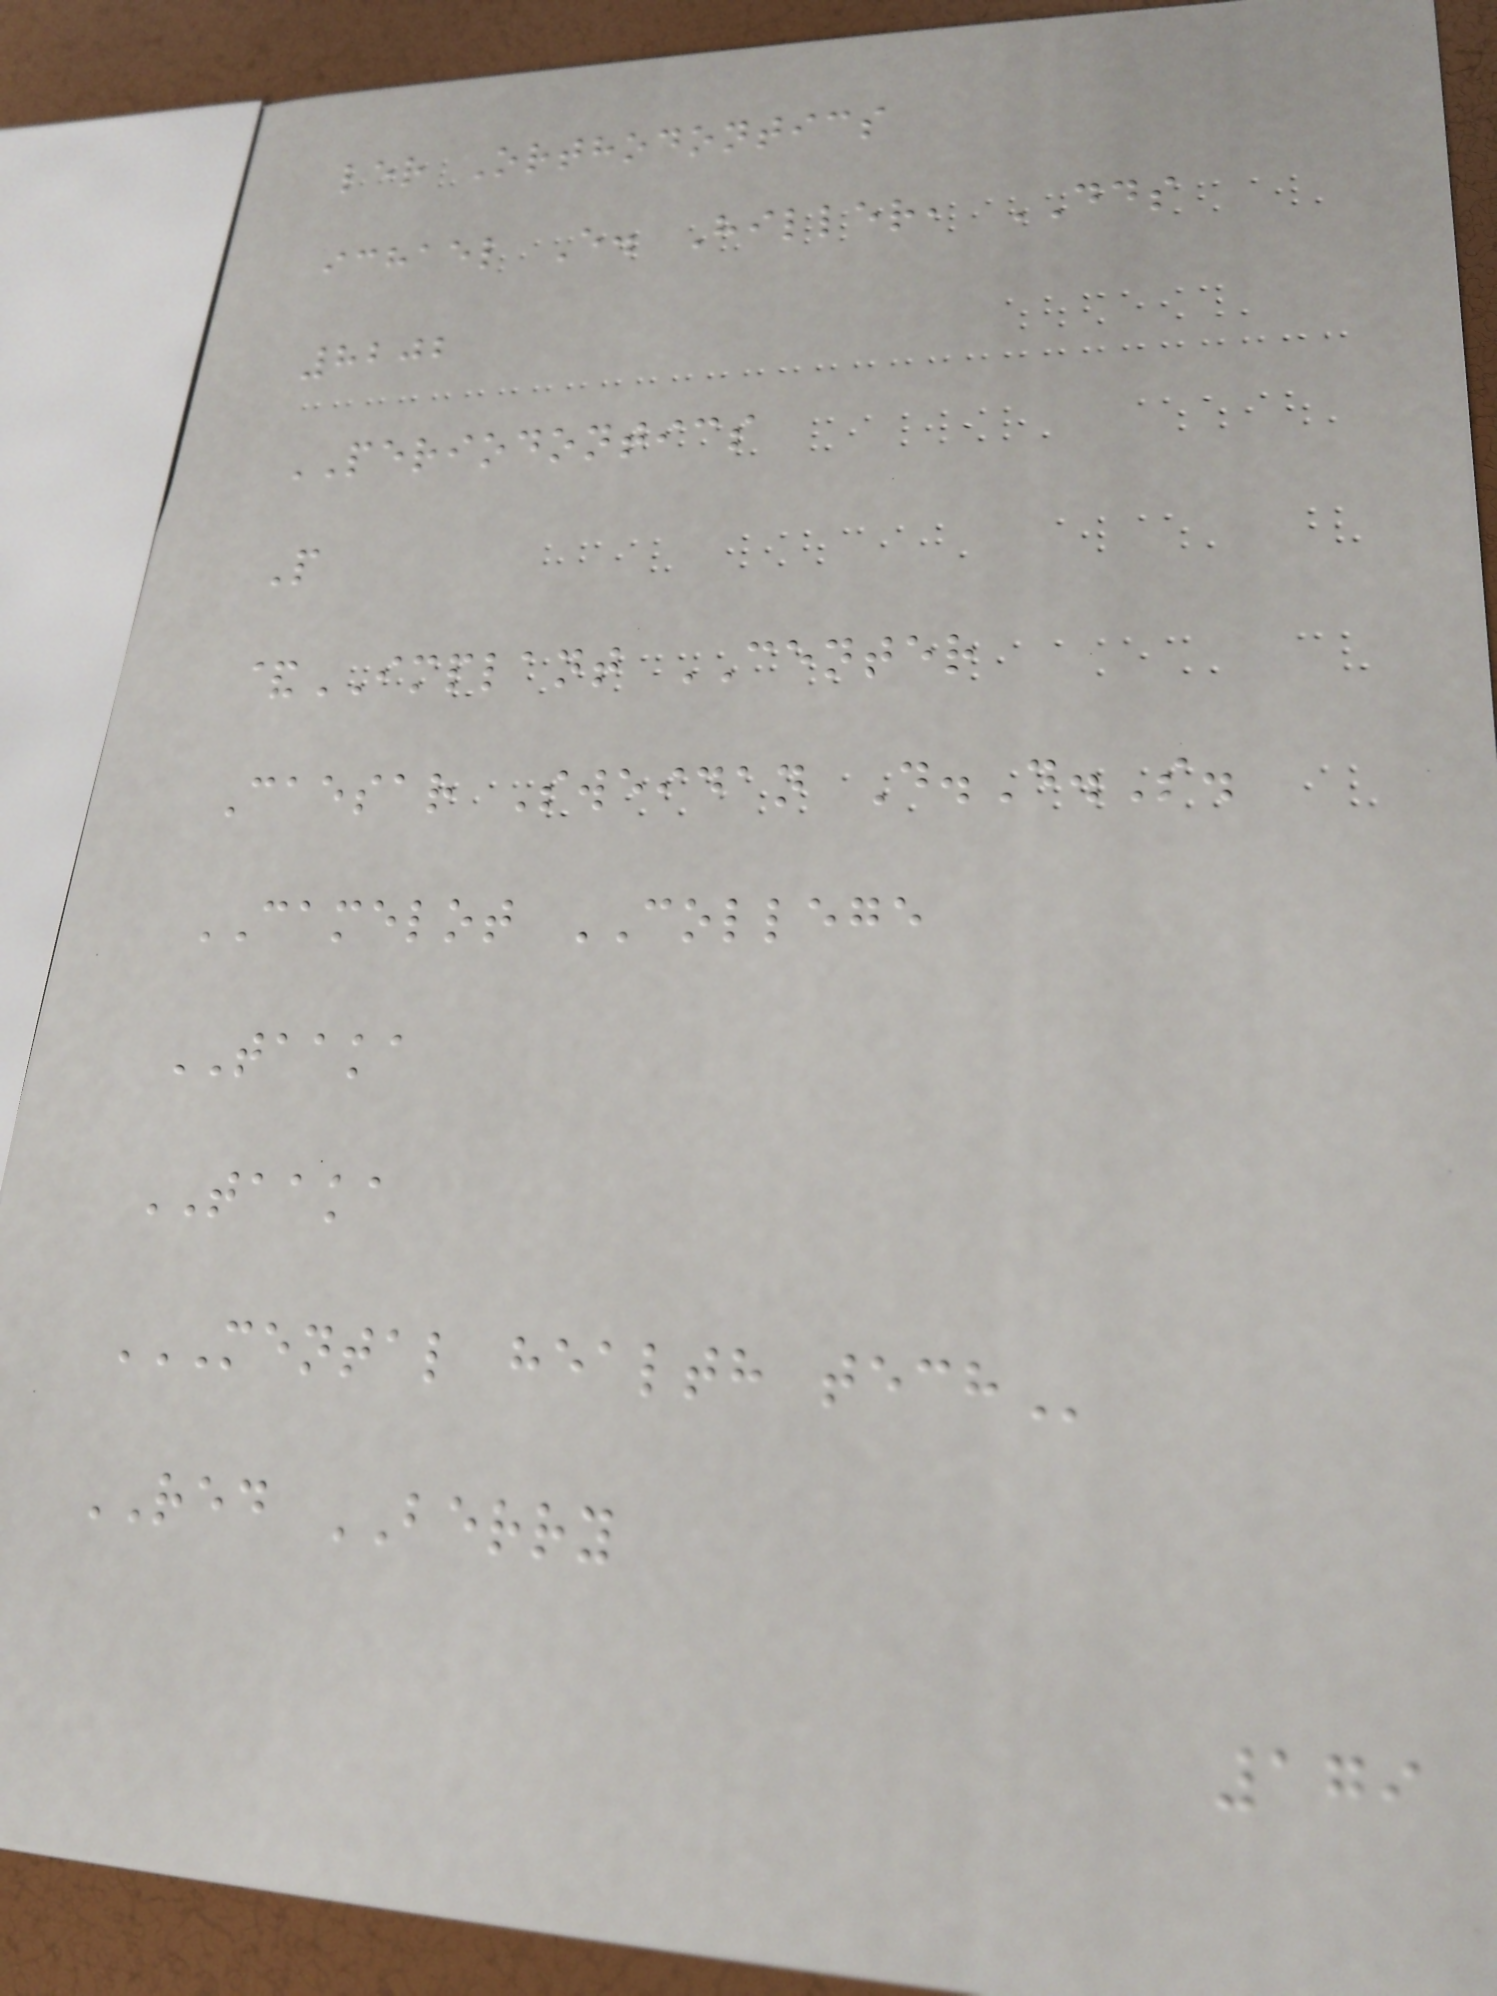ler Orthodontics
ichael E. Hiller, DDS
8202
PERIODONTICS
P
&IMPLANT CENTER
Caesar Sweidan D.D.S.
CAMELOT COLLEGE
TAAKA
TAAKA
MENTAL HEALTH TECH
RED BERRY
179
